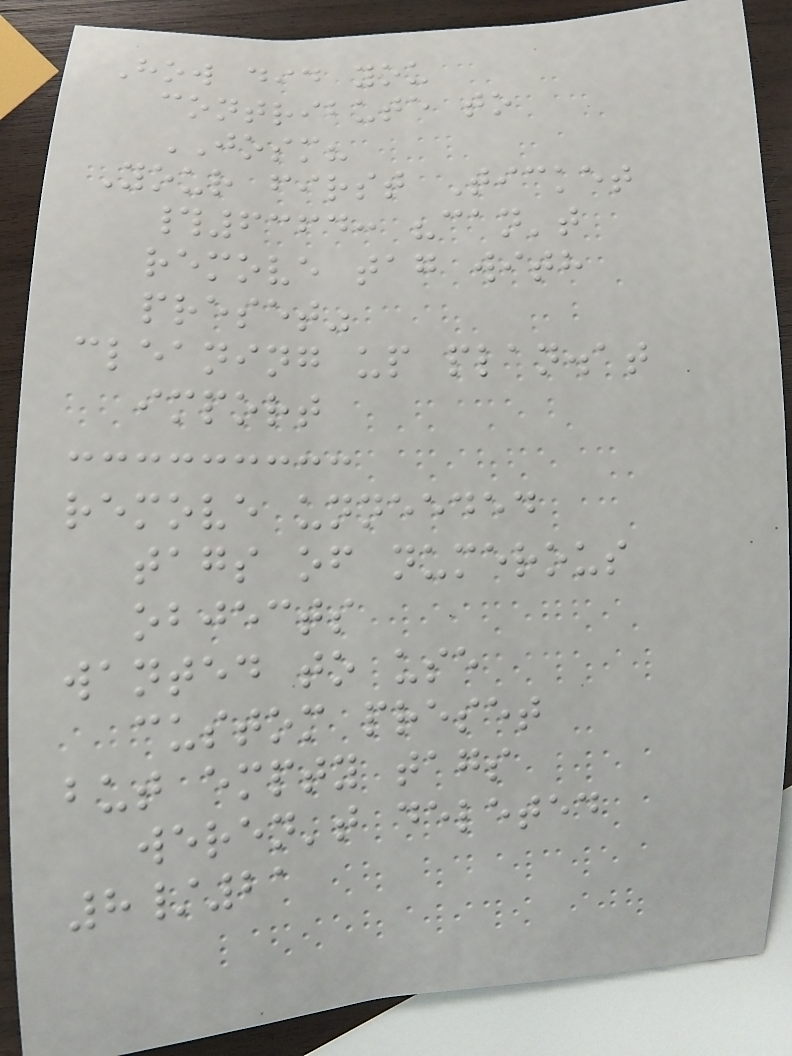How did you
contribute to
JOSM?
Your first Ticket
#6364: "can't
remove tag with
preset"
cleaning up plan.at
import
remove unneeded
tags of numerous
objects
wanted to use
custom preset
but empty tags
weren't deleted
8/21
